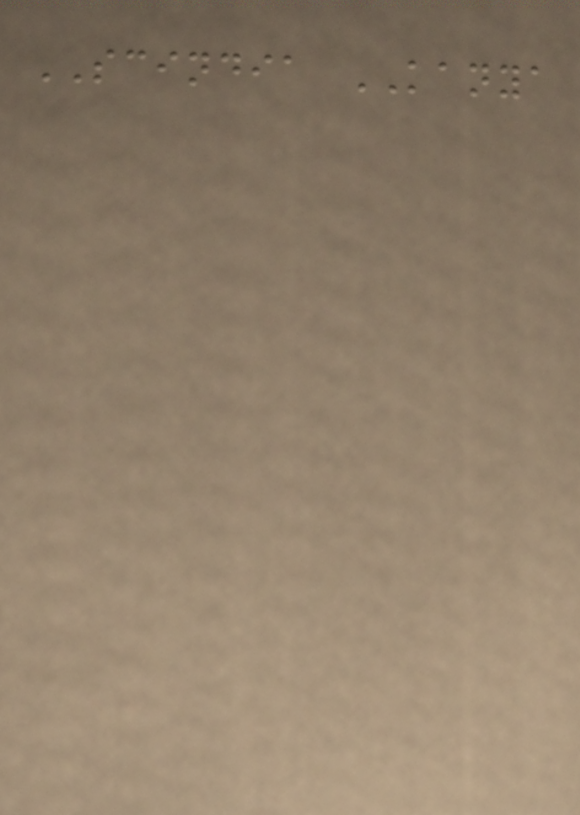SCINDIA KANYA
